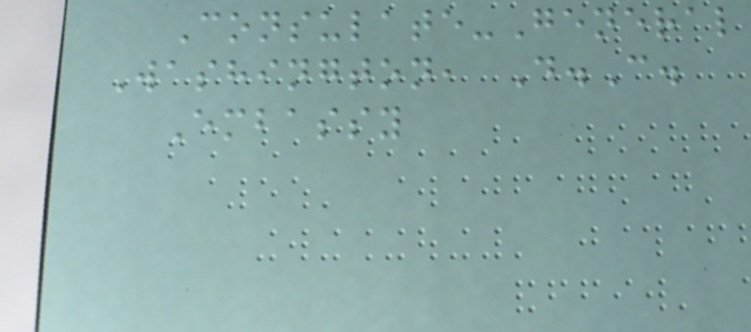Consulate-General
Washington, D.C.
Embassy
